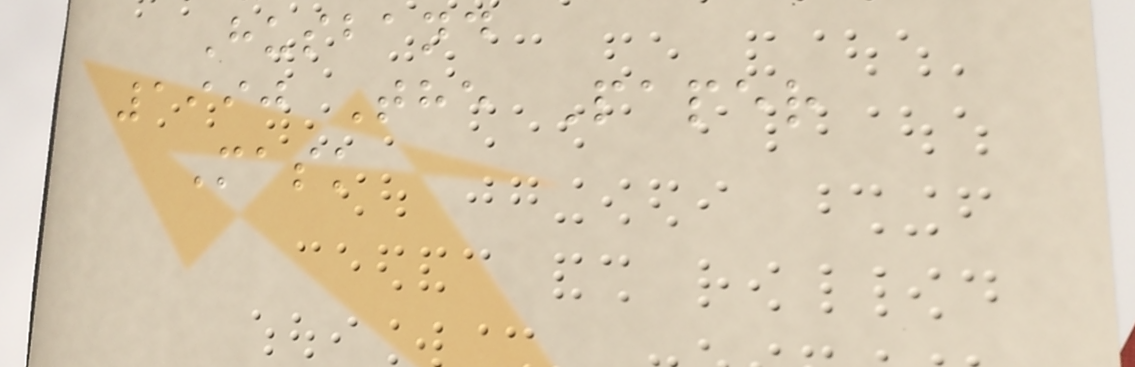Husband
1990 The Paper
Mask
